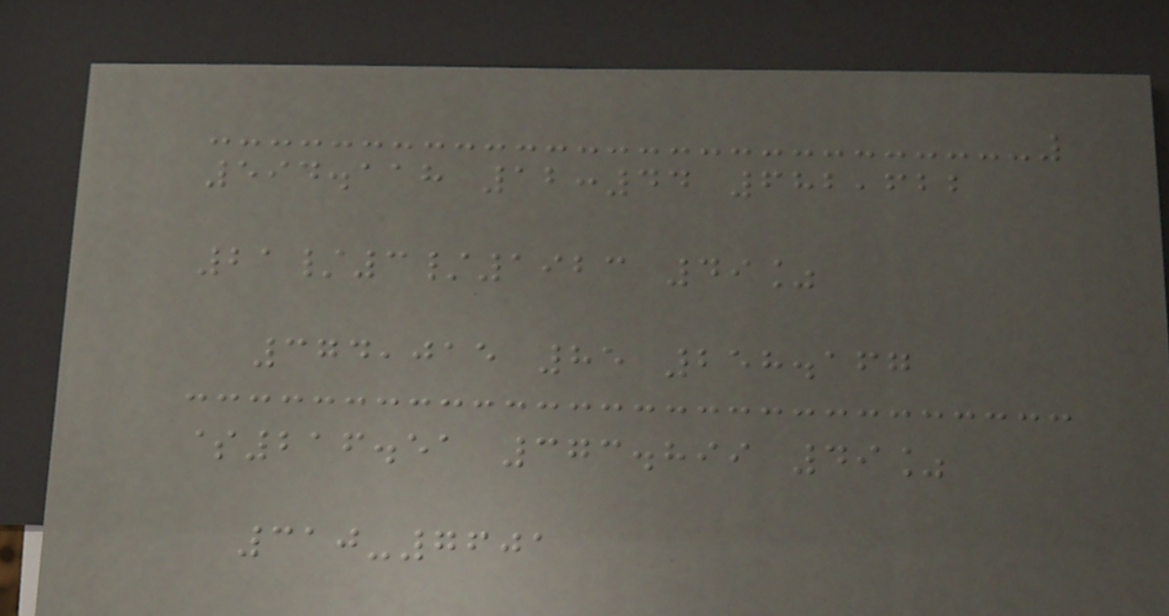594.118 12:44 682,622
21/3/1923 49%
374,015 85 258.167
$216.51 373.899 49%
310-7601
